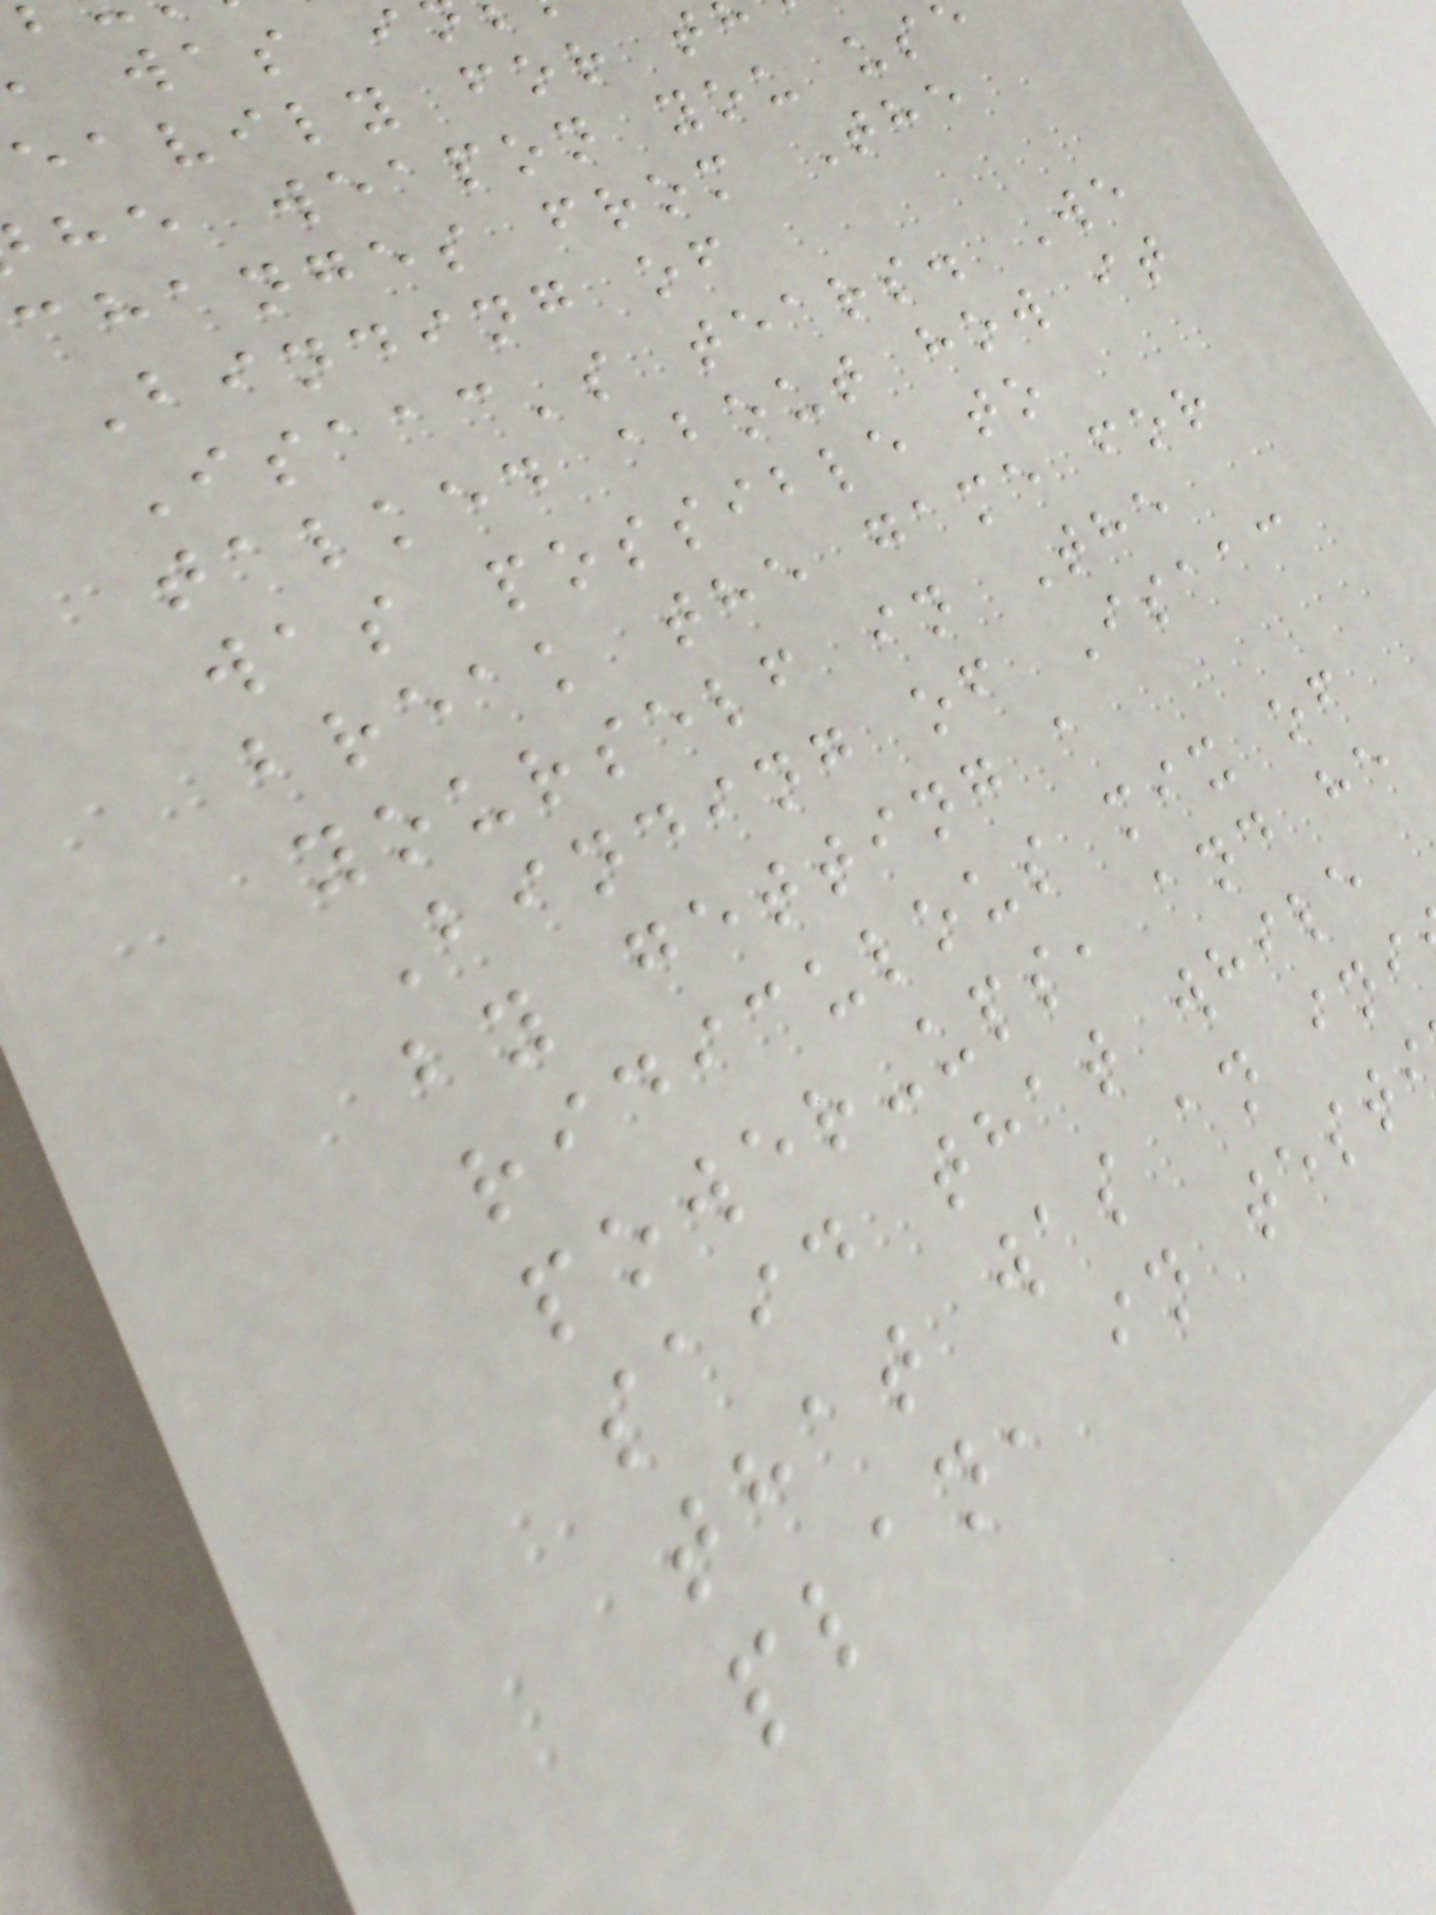was i
eavily for t
he weapon you us
changes from The
Binding of
Isaac's tears. We
talked about how it
was possible to
break the game for
yourself in The
Binding of Isaac
by getting a
ridiculous mix of
power-ups, and he
said that while
that was an ini
plan, in test
